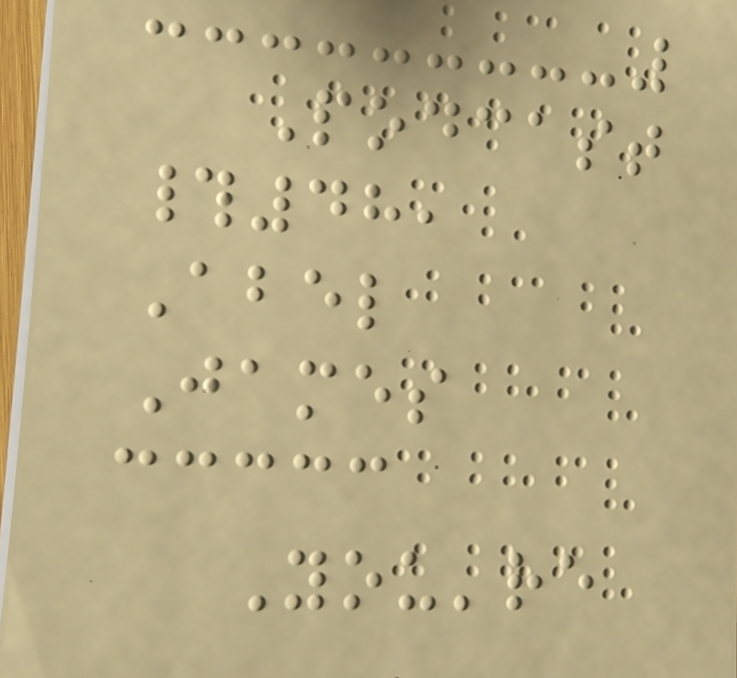Podcast
#48,
Abel
James
You're
